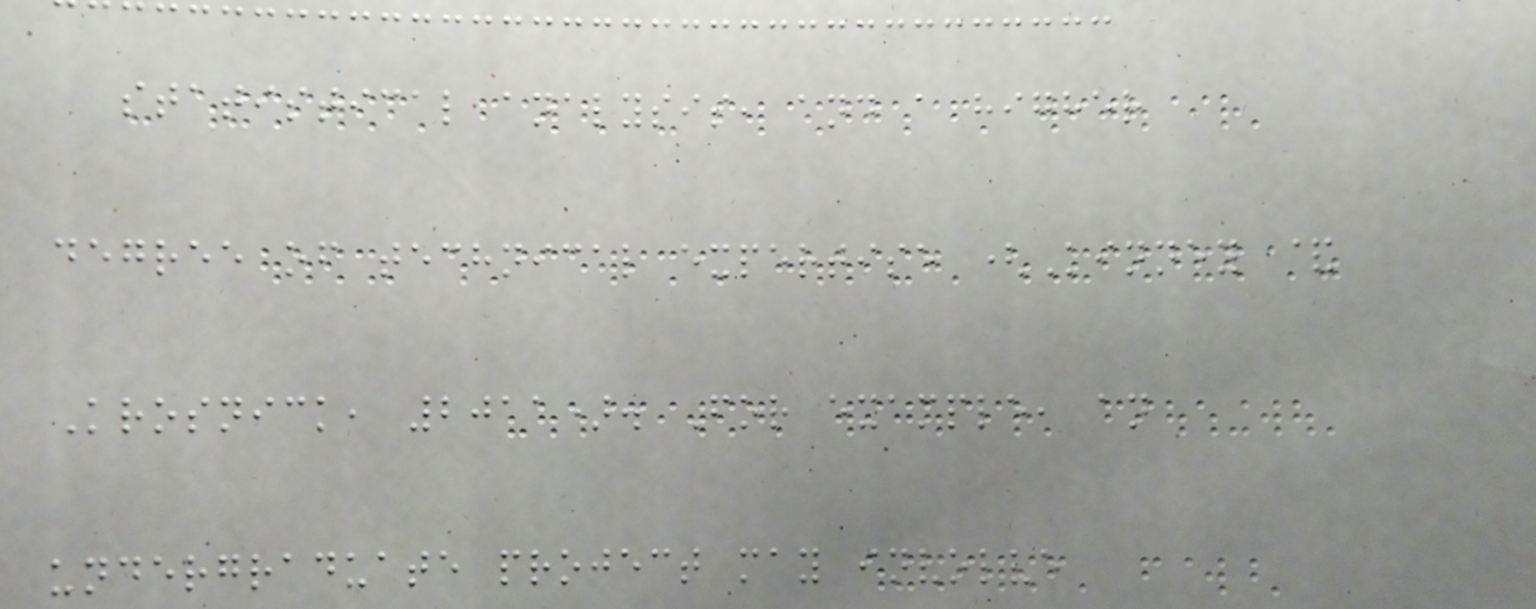statistical analysis, and a higher
degree of technical expertise (Kinney &
Krosnick, 2011). For example, an
undergraduate project may involve
